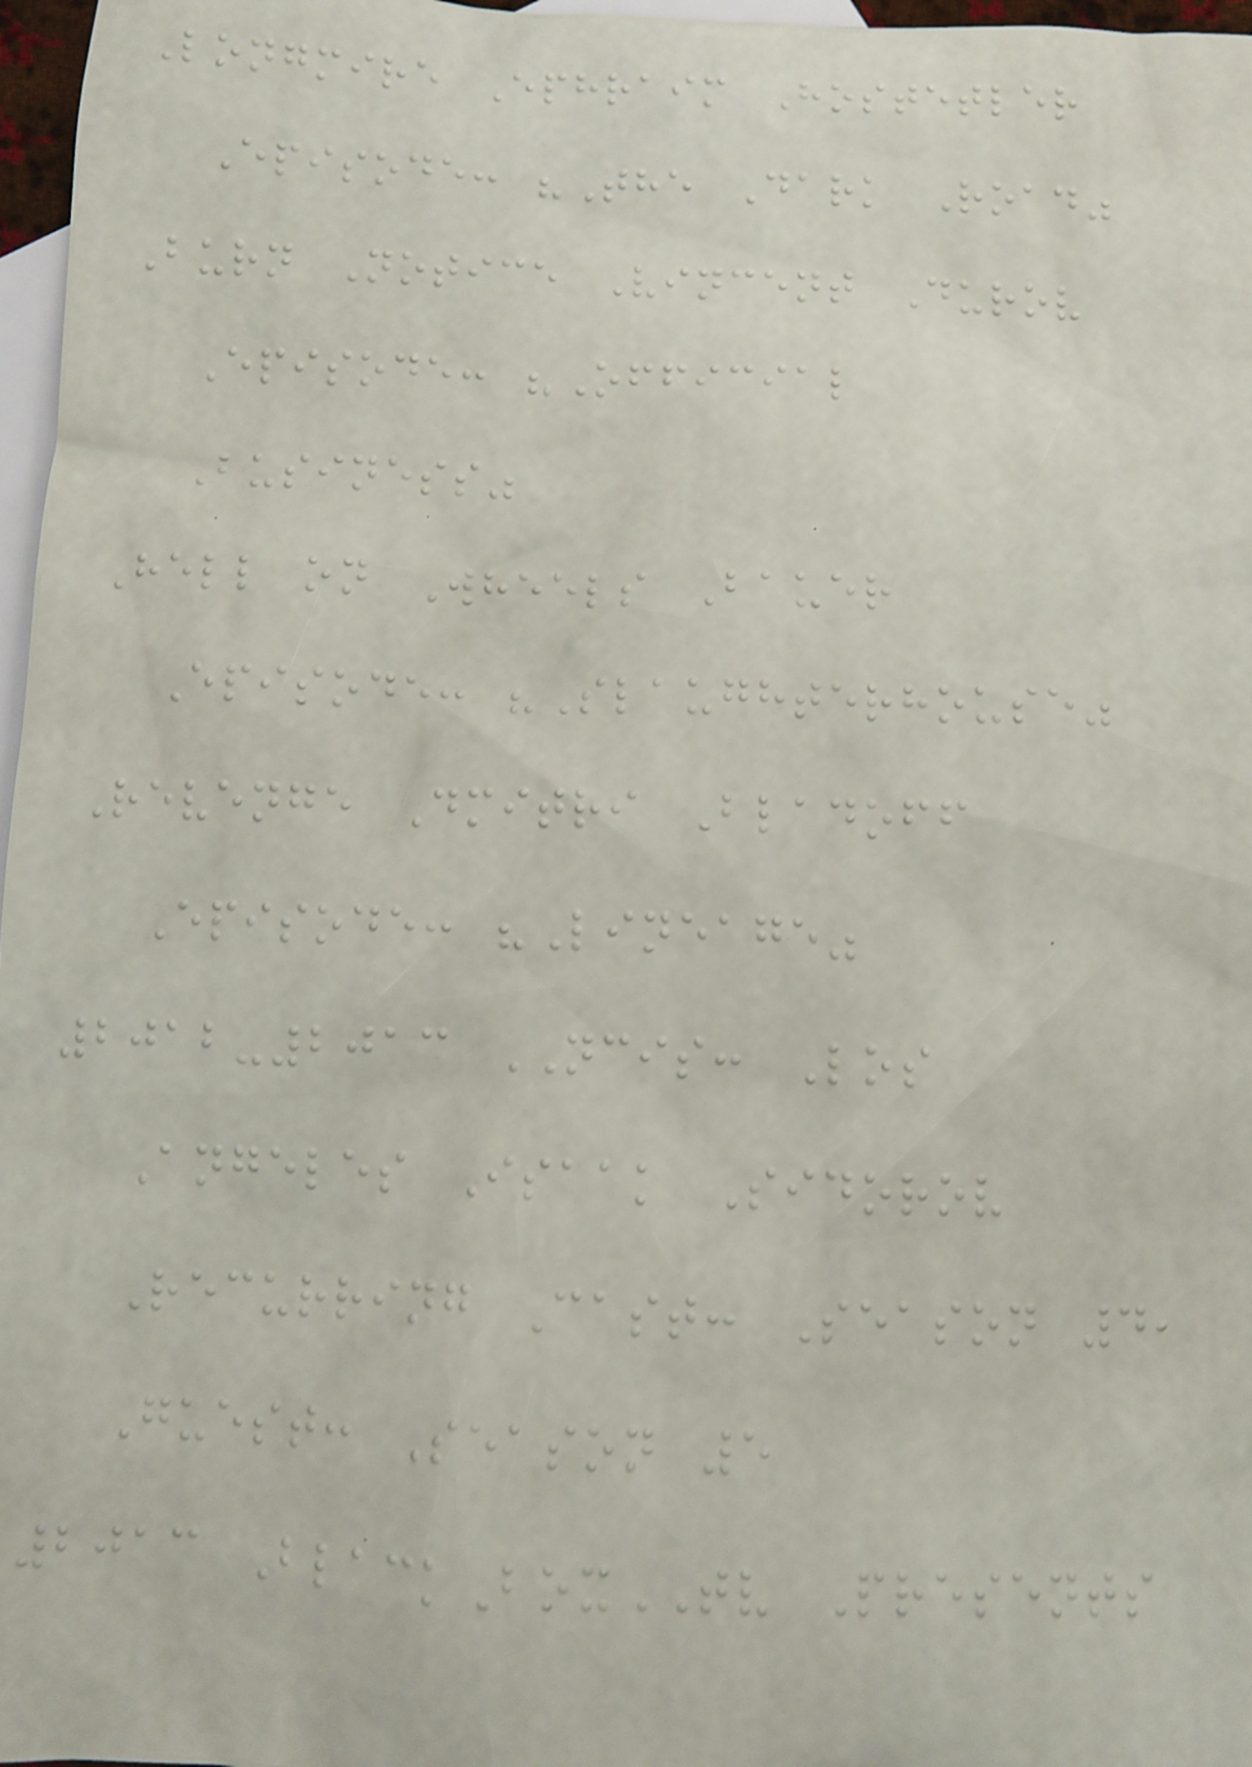Longmire Ephraim Hostetler
Episode: "The Dark Road"
Burn Notice Vincent Durov
Episode: "Official
Business"
Hell on Wheels Bauer
Episode: "Slaughterhouse"
Revenge Dmitri Bladoff
Episode: "Lineage"
2012-2013 NCIS: Los
Angeles Isaak Sidorov
Recurring Cast: Season 4,
Guest: Season 5
2013 BlackBoxTV Presents
